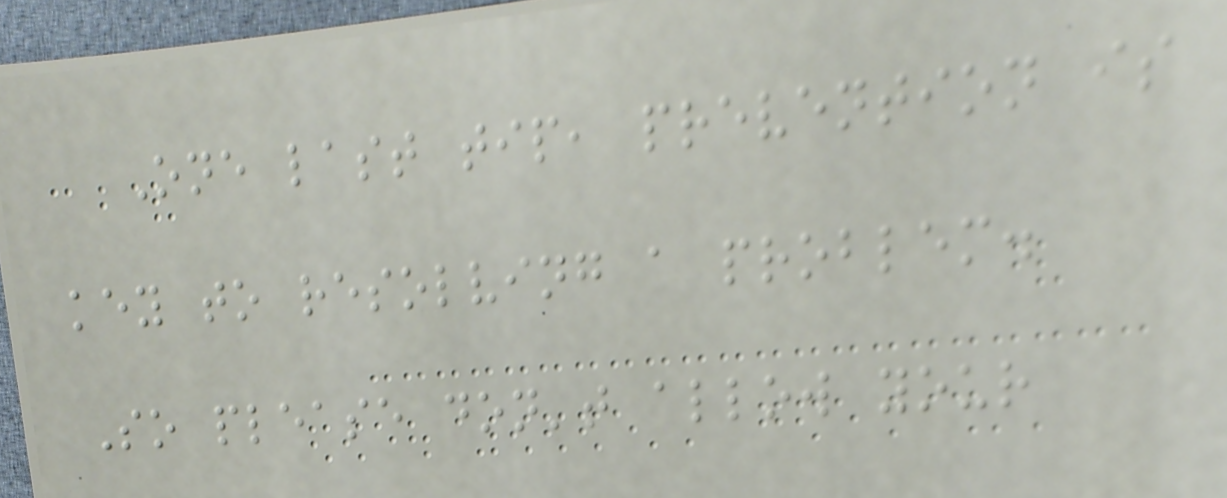One last tip, prevention is
key to resolving a problem.
So please don't allow your
